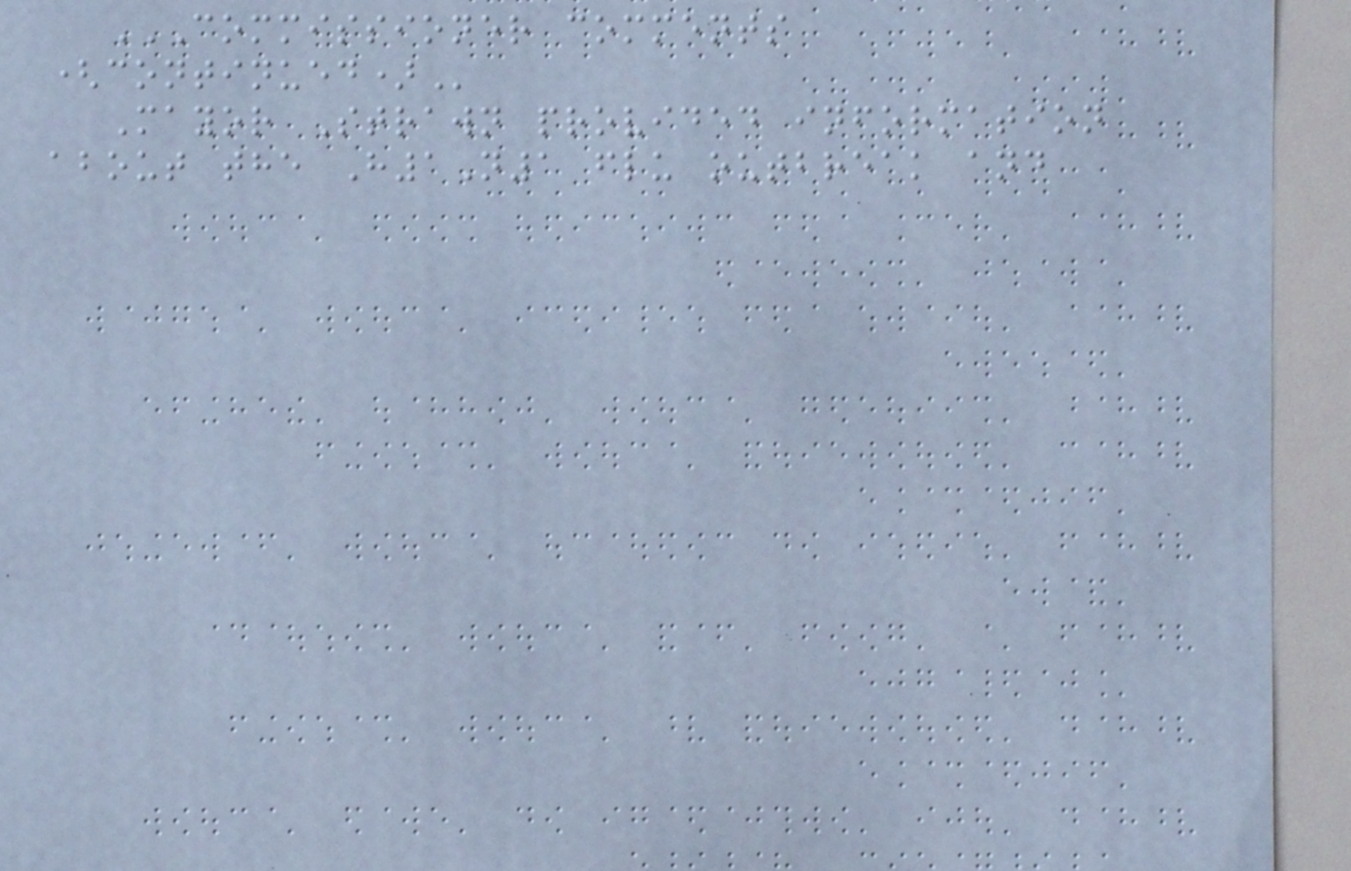COMMISSIONER COMMENTS
(CONTINUED)
Mayor Strawn provided information
about the H1N1 flu outbreak and
